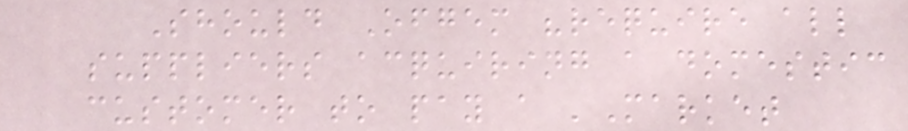Should Ofgem "require all
suppliers acquiring a domestic
customer to pay a 'Market
